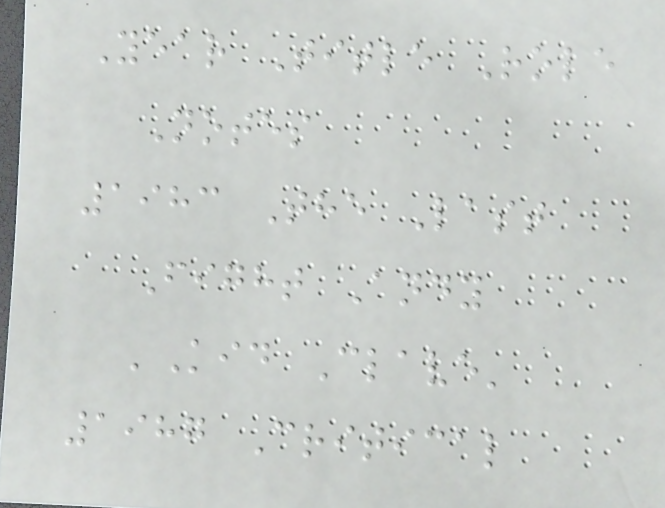Year Title Role
Notes
1983 The Last
Fight Andy
'Kid Clave'
1987 Critical
